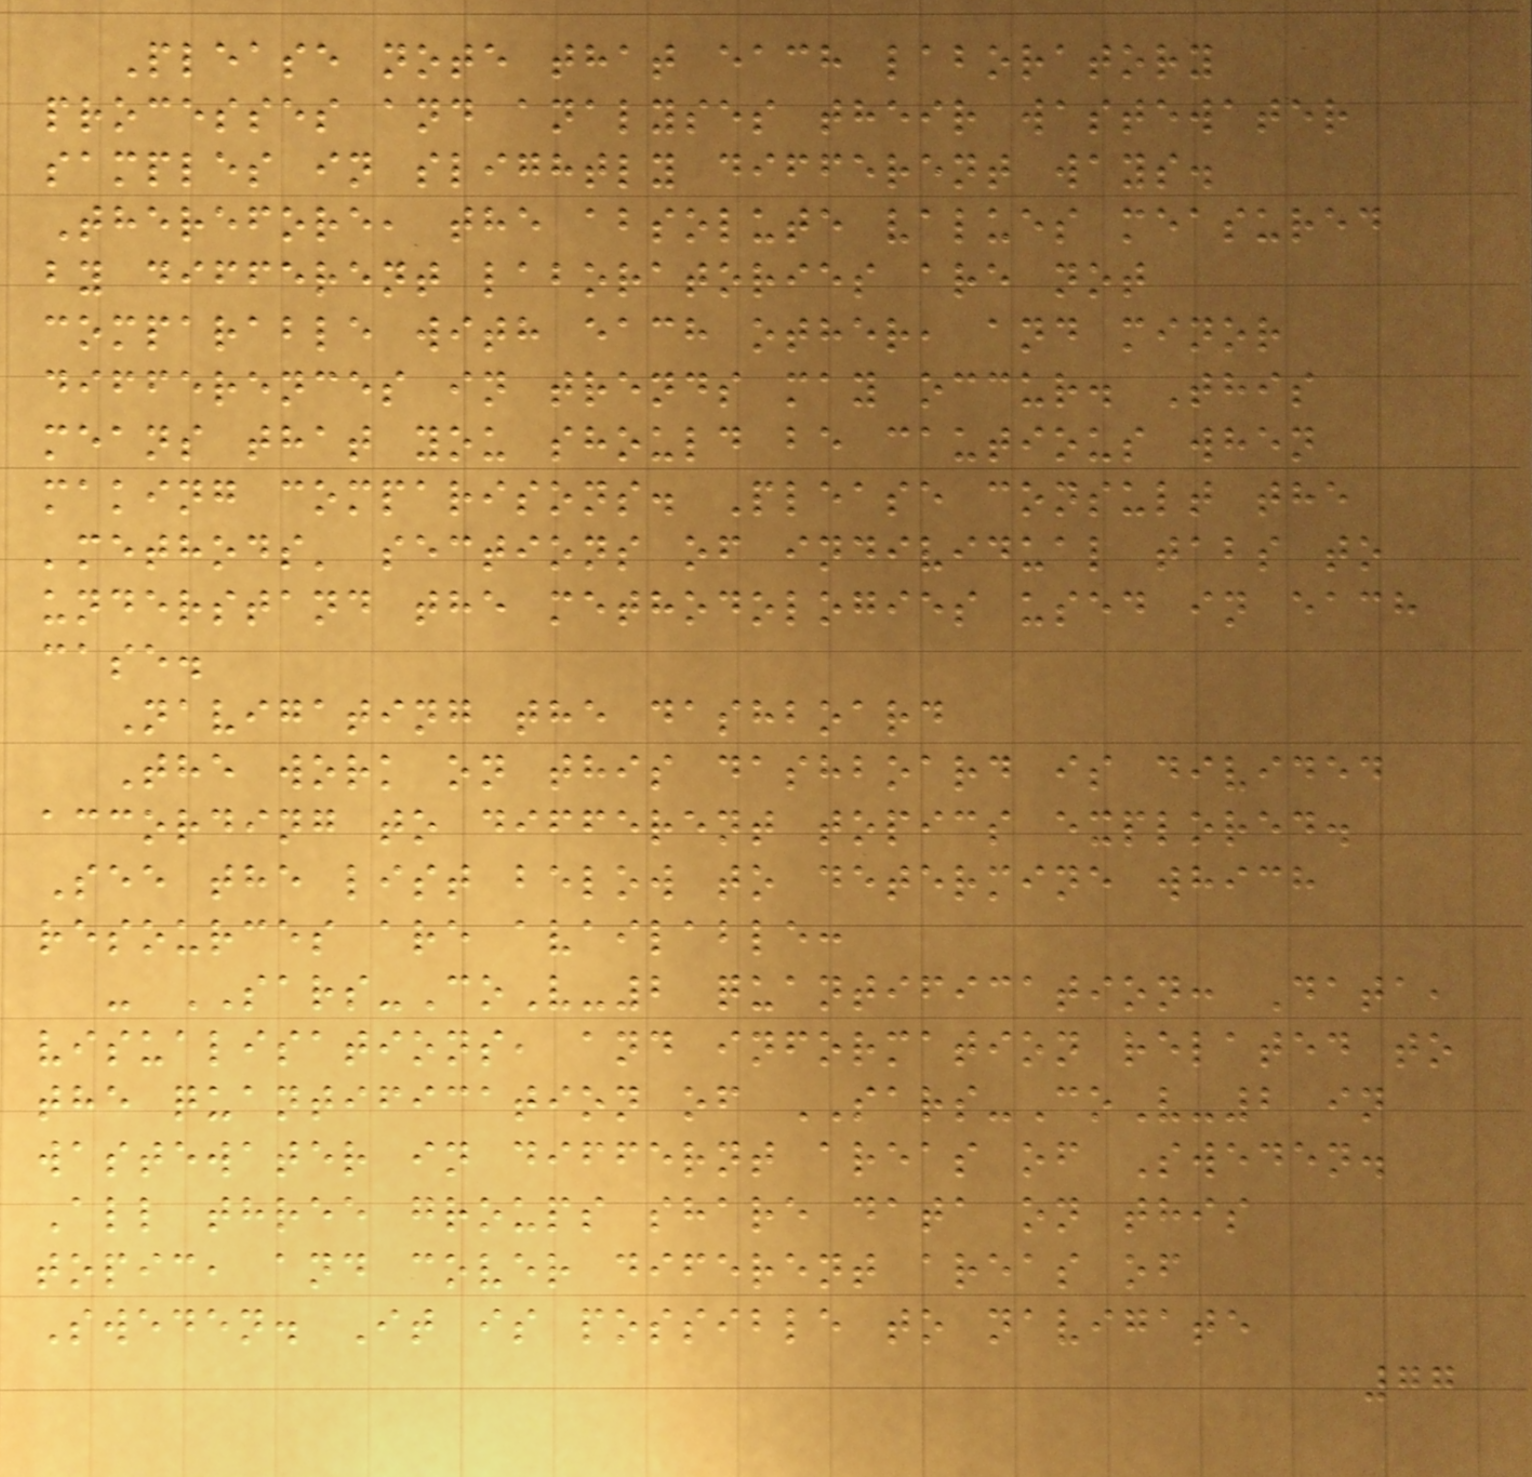Please note that each laboratory
processes and analyses their wastewater
samples in slightly different ways.
Therefore, the absolute values measured
by different laboratories are not
comparable with each other, and minor
differences in trends may occur. This
means that you should be cautious when
making comparisons. Please consult the
'methods' sections of individual tabs to
understand the methodologies used in each
case.
Navigating the dashboard
The work on this dashboard is divided
according to different topics explored.
See the list below to determine which
resources are available:
- SARS-CoV-2 quantification: Data,
visualisations, and information related to
the quantification of SARS-CoV-2 in
wastewater in differnt areas of Sweden.
All three groups share data on this
topic, and cover diferent areas of
Sweden. It is possible to navigate
77
